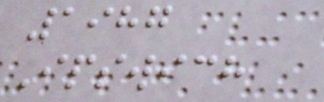1987
Ipswich
